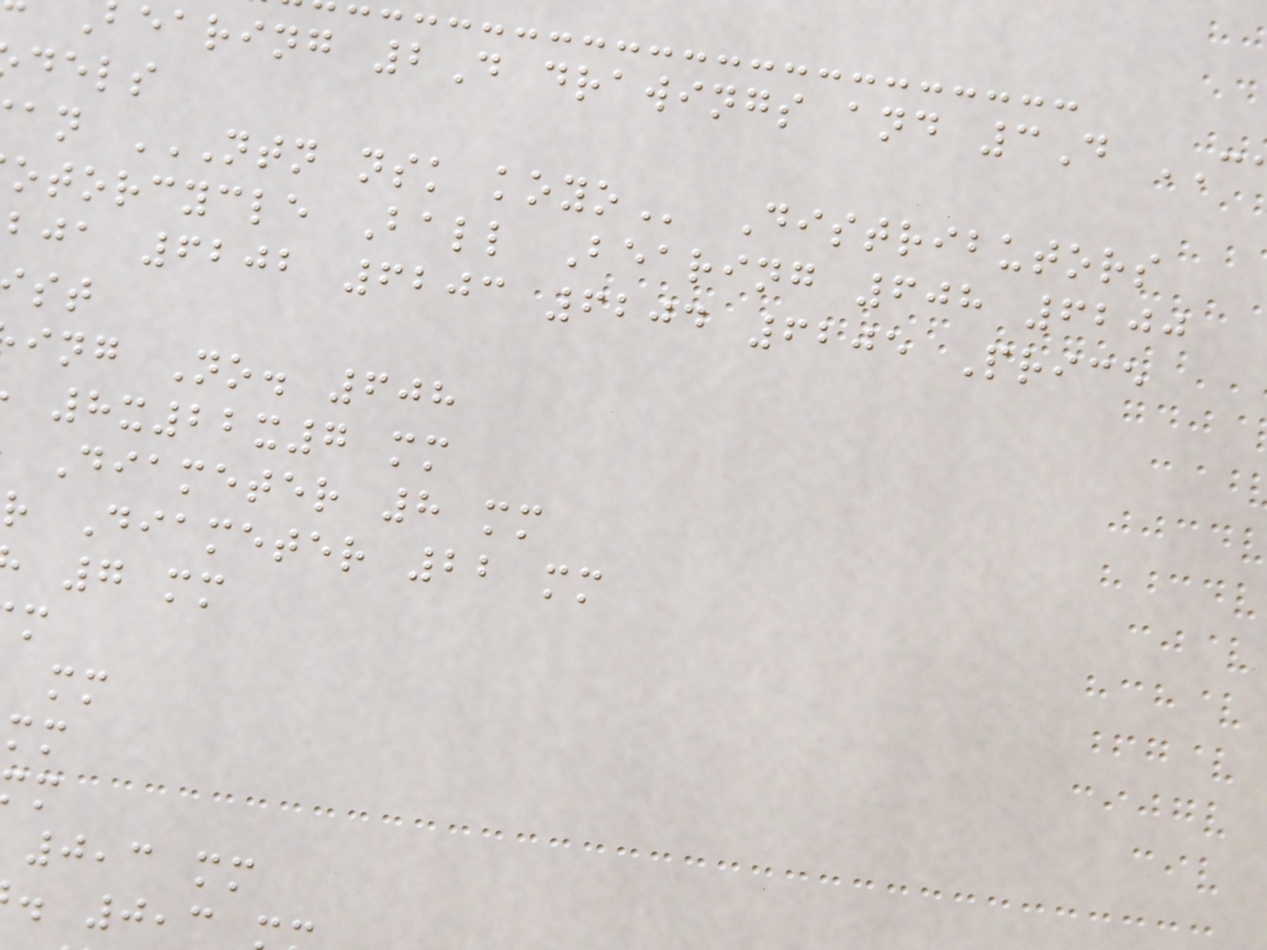earing 2D drawings and 3D
dels
an NTN NSK KOYO Distributors
otorcycle Ball Bearing 608 6200
bja 6202 6203 6204 6205 Price
ing No. 608
8x22x7 mm
Diameter 8 mm
r Diameter 22 mm
7 mm
0,3 mm
. 0,3
